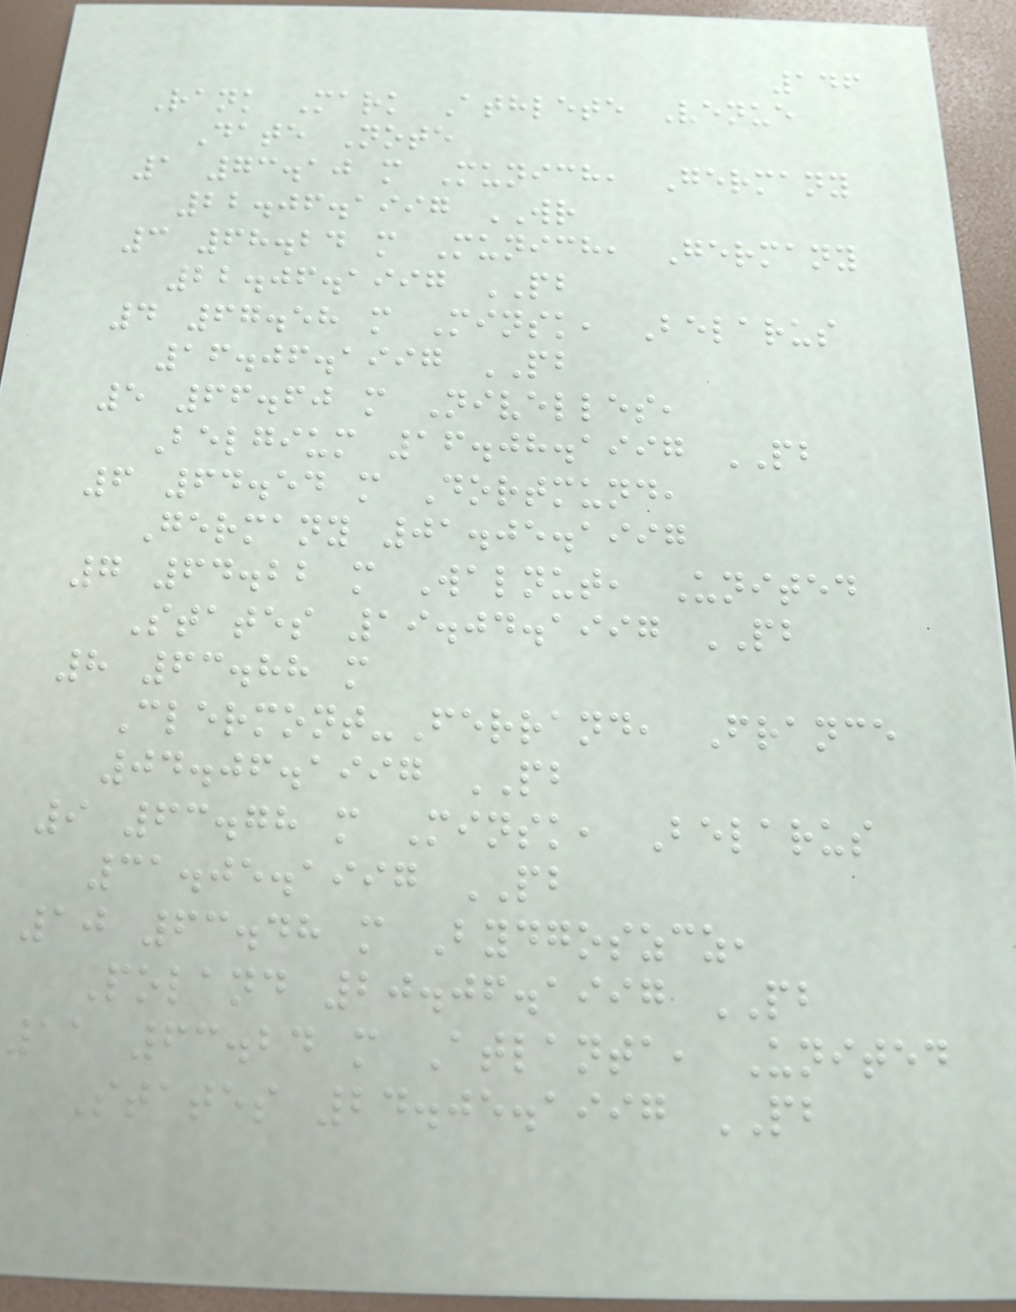146
Rank Mark Athlete Venue
Date Note
1 73.10 m Munich, Germany
22.06.1997 WR
3 68.24 m Munich, Germany
22.06.1997 PB
4 67.58 m Minsk, Belarus
16.06.1997 PB
5 66.60 m Nivelles,
Belgium 16.08.1997 PB
6 64.54 m Dortmund,
Germany 01.05.1997
7 64.22 m Walnut, United
States 19.04.1997 PB
8 63.88 m
Clermont-Ferrand, France
04.06.1997 PB
9 63.78 m Minsk, Belarus
31.05.1997 PB
10 63.48 m Bydgoszcz,
Poland 20.06.1997 PB
11 63.24 m Atlanta, United
States 24.05.1997 PB
